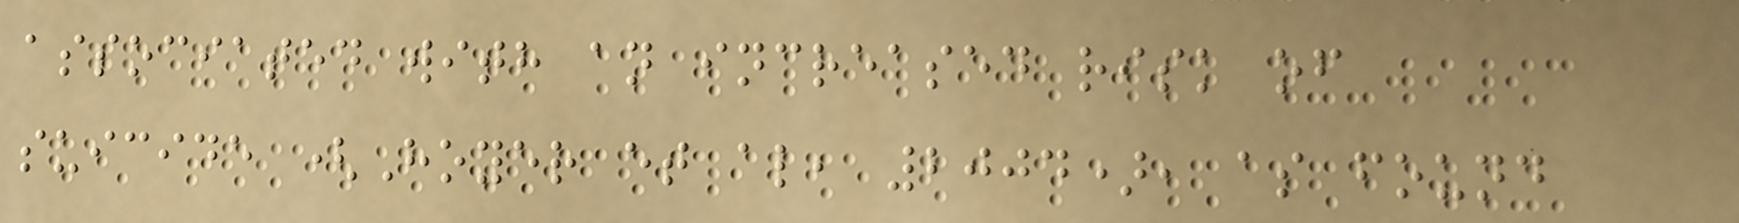associated with an increased risk of
suicide (Hoyer et al, 2004), as found
